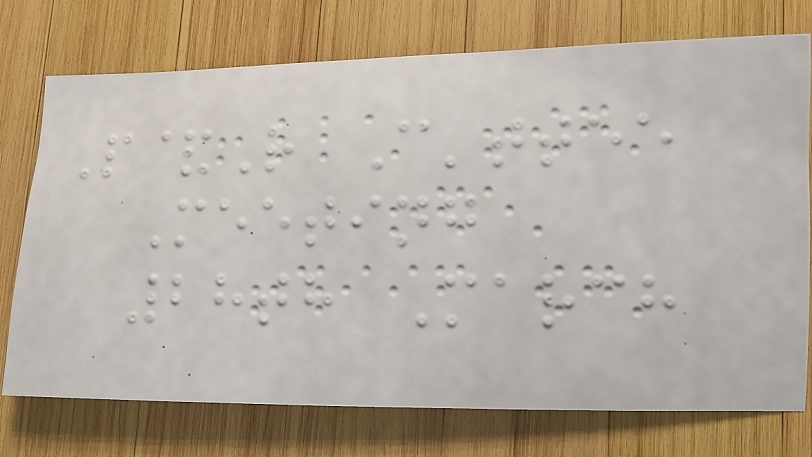P&R C'ttee
Meeting
28th March
